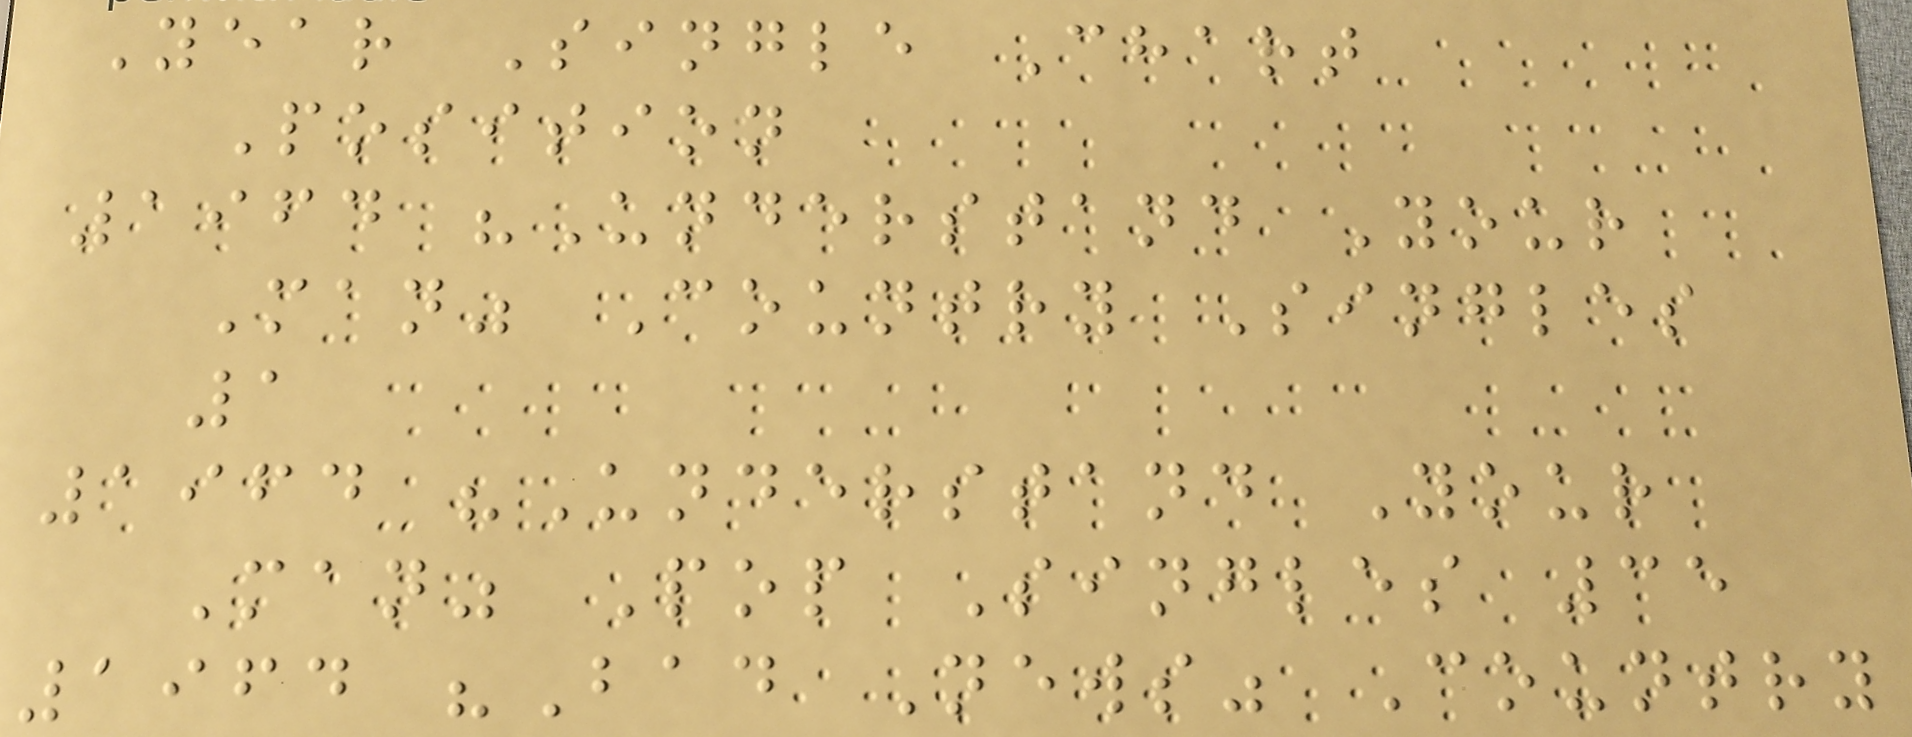Year Single Chart
Position
1964 "Understand Your
Man" Country Singles
1
1964 "Understand Your
Man" Pop Singles 35
1964 "Bad News" Country
